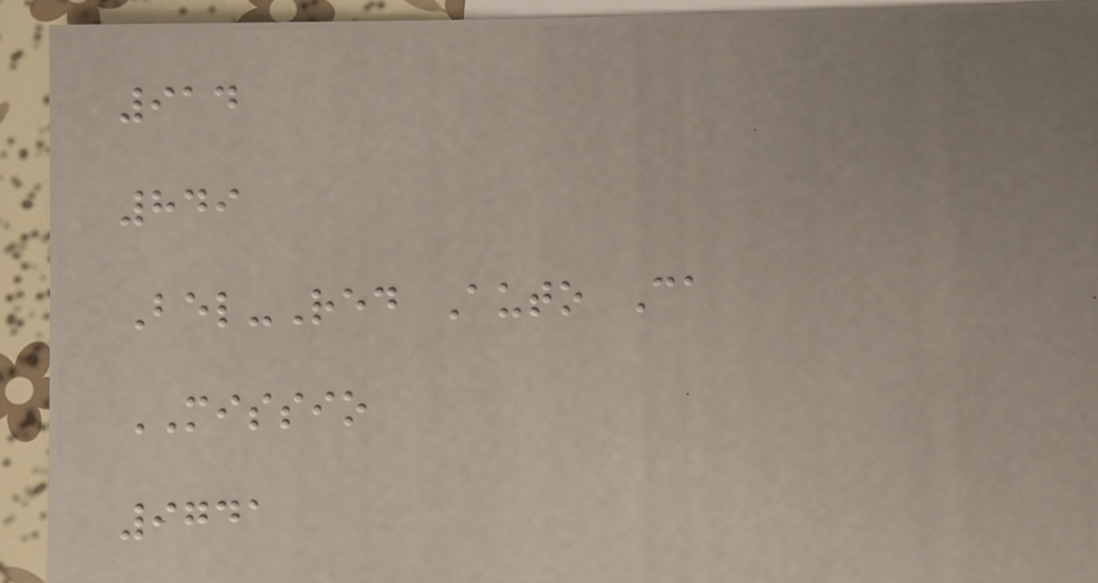914
849
Bel-Red Auto Ca
MISSIO
9741
